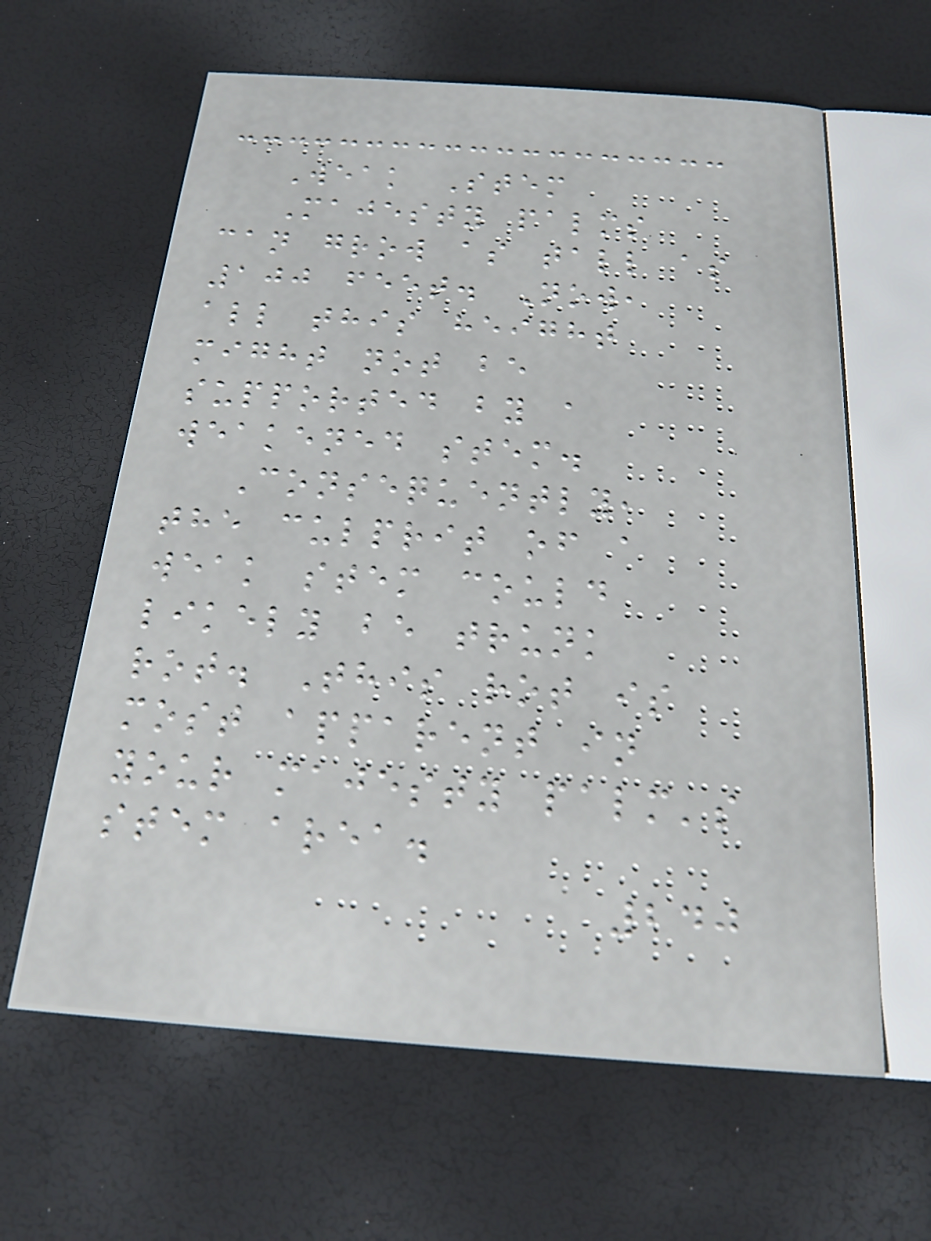Weak Stem
Majesty palms
can grow as tall as
100 feet. Now,
all this height
might not be
supported by a
weakened stem.
Consequently,
the culprit of a
weak stem could
likely be trunk
rot. This rot is
most apparent in
your majesty palm's
stem area.
240
